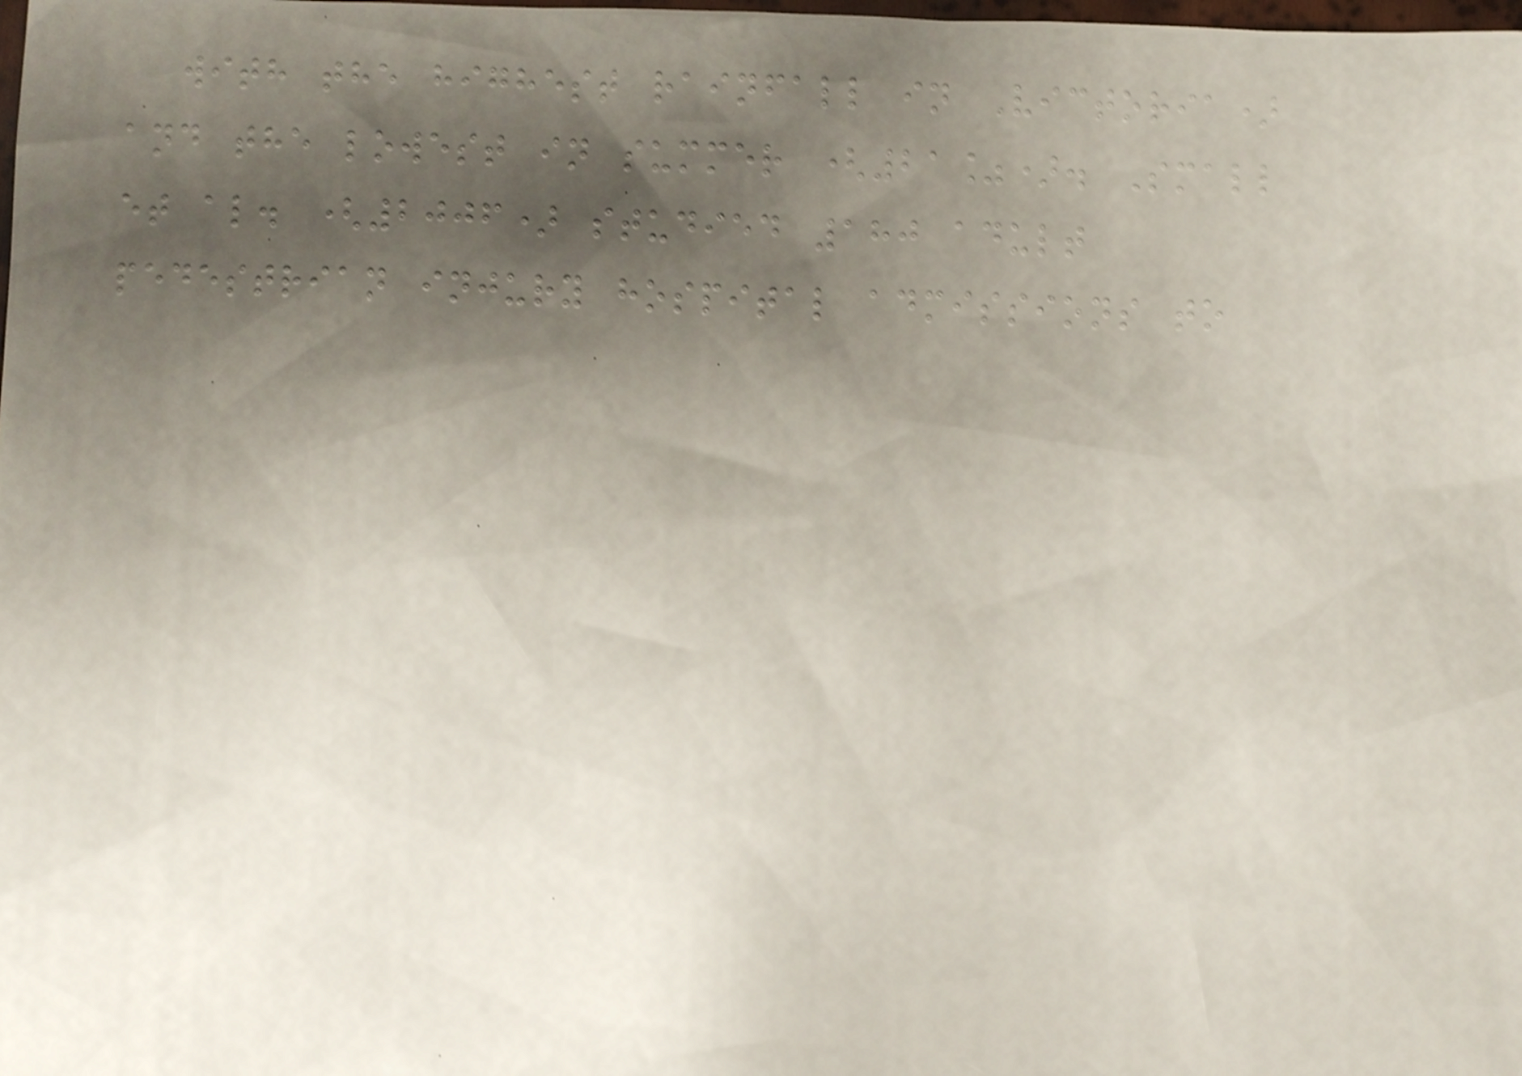with the highest rainfall in Victoria)
and the lowest in summer (21%). Small
et al. (2006) studied 180 adult
pedestrian injury hospital admissions to
